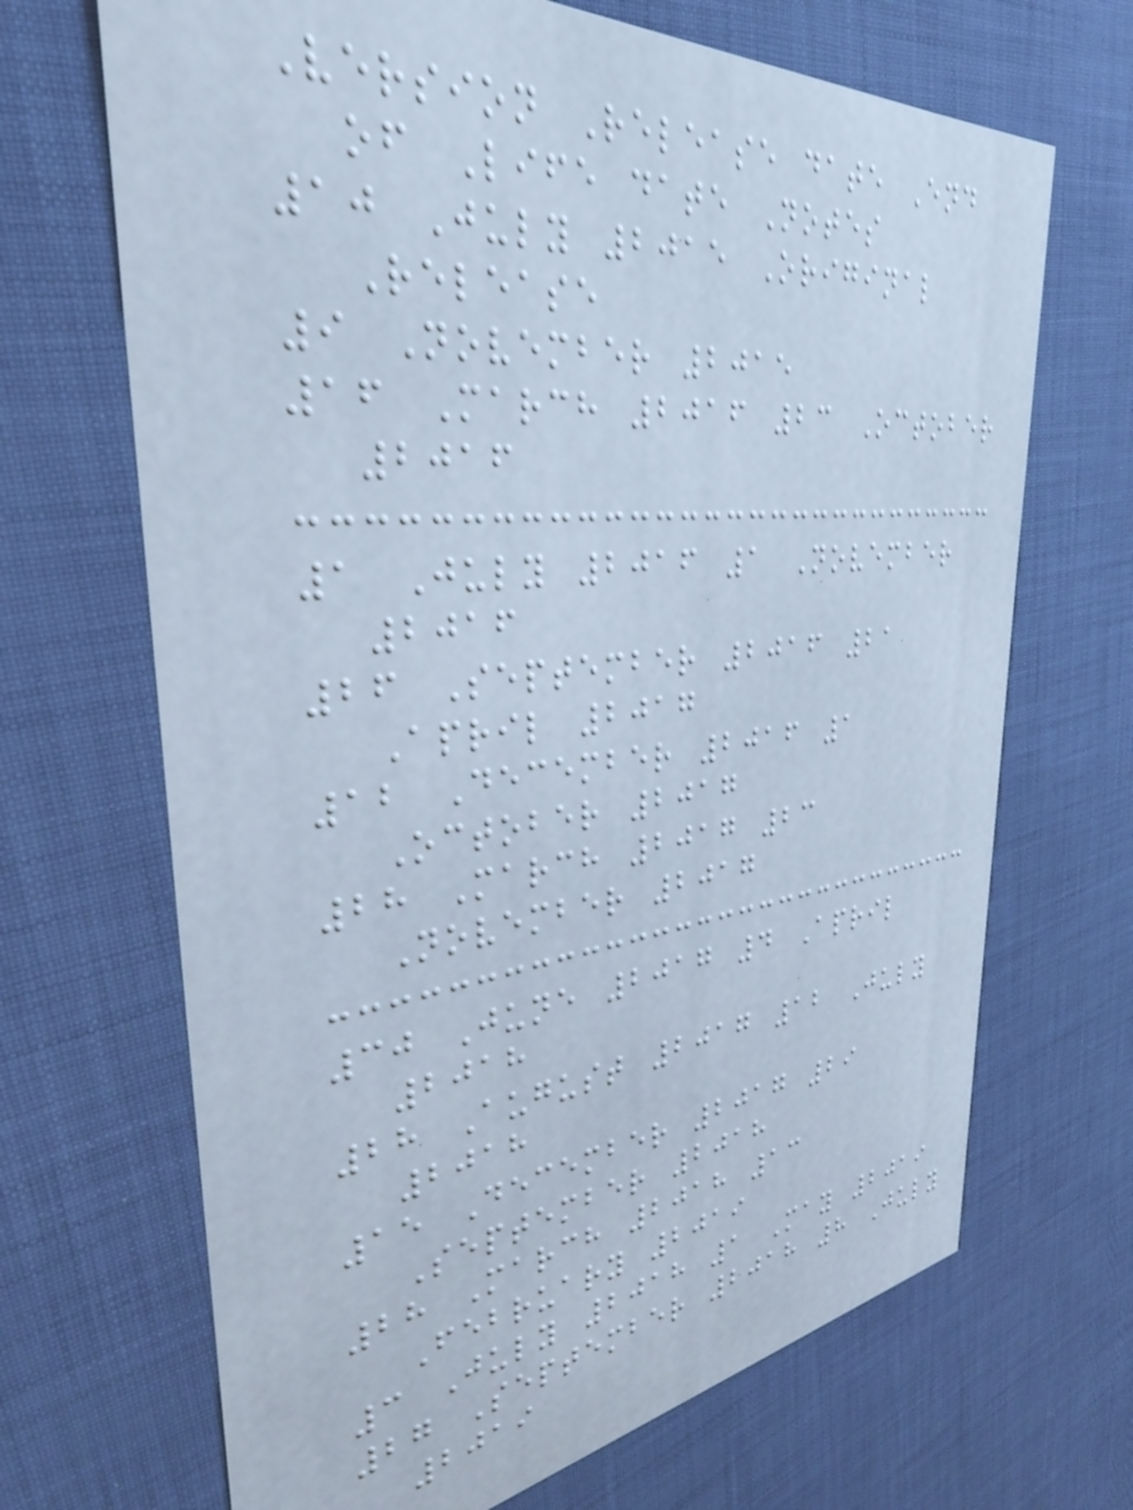Version Release date End
of Life date Notes
10 July 2015 Original
Release
9 November 2015
16 March 2016 23 October
2016
1 July 2016 1 November
2016
26 September 2016 21
April 2017
12 December 2016 1
October 2017
28 March 2017 23
November 2017
30 June 2017 4 April
2018
28 August 2017 12 July
2018
15 December 2017 29
September 2018
28 March 2018 13
February 2019
3 July 2018 1 May 2019
27 September 2018 8 July
2019
